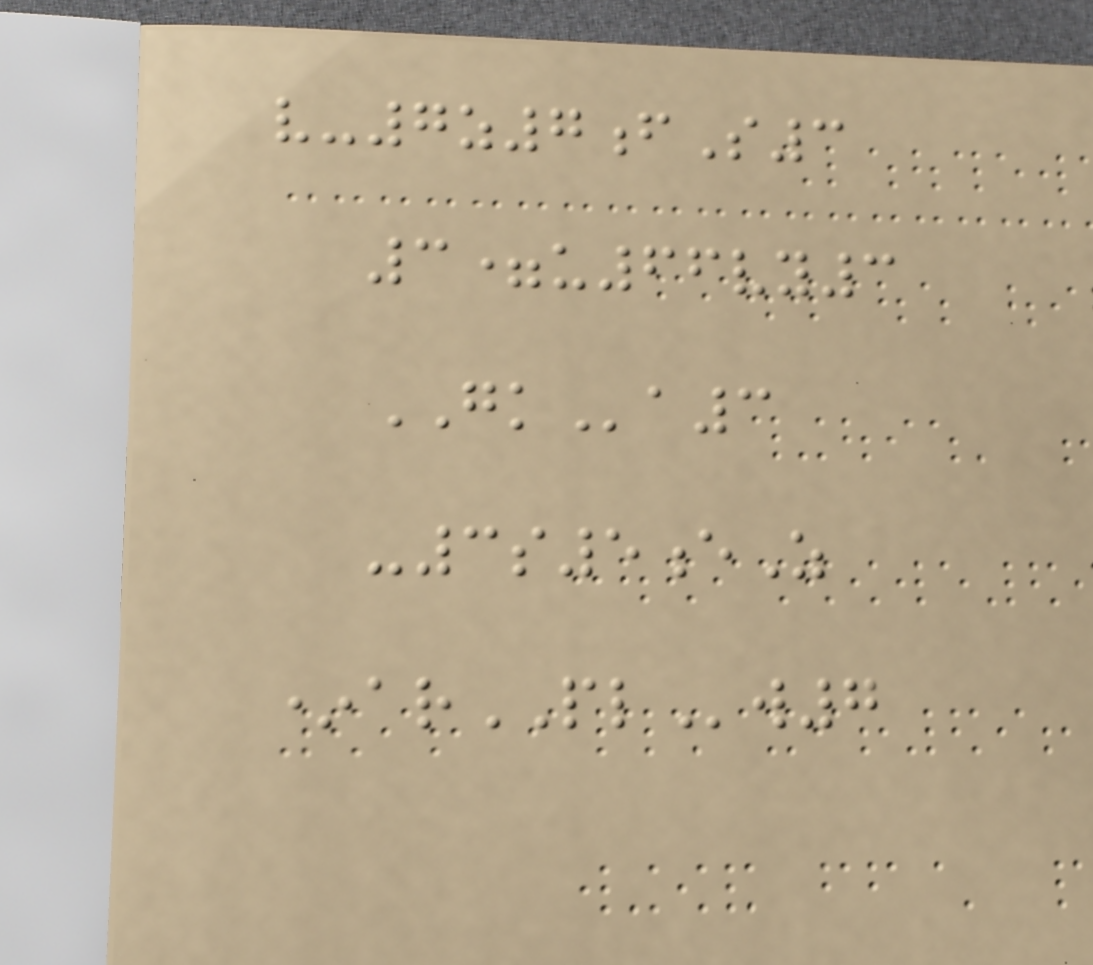v-7z7fS3
3=u66vy3
GKa3
-3s5eZ
*arPLw7
